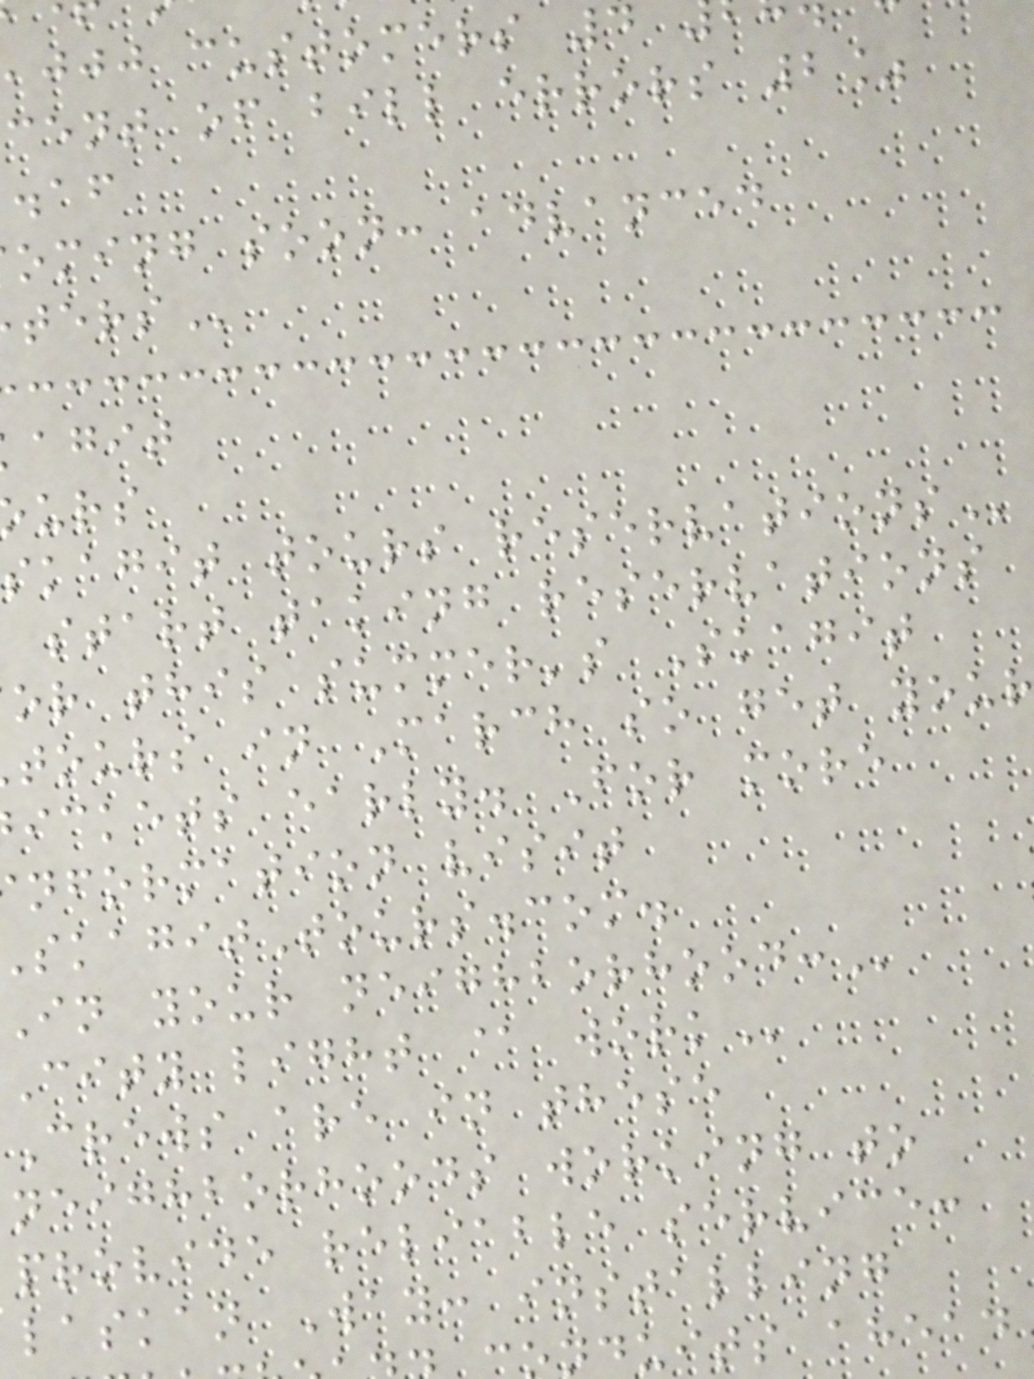,jjj customers 4
cent of bill errors 2%
oming soon: advanced
agit
skagit tours
start taking reservations
or this summer's Skagit
tours in March so get your
ickets early. For more
nformation visit
kagitTours.com.
in your
city light @
Crews are in these
neighborhoods working to
provide reliable service:
laskan Way: installing
nduits ahead
